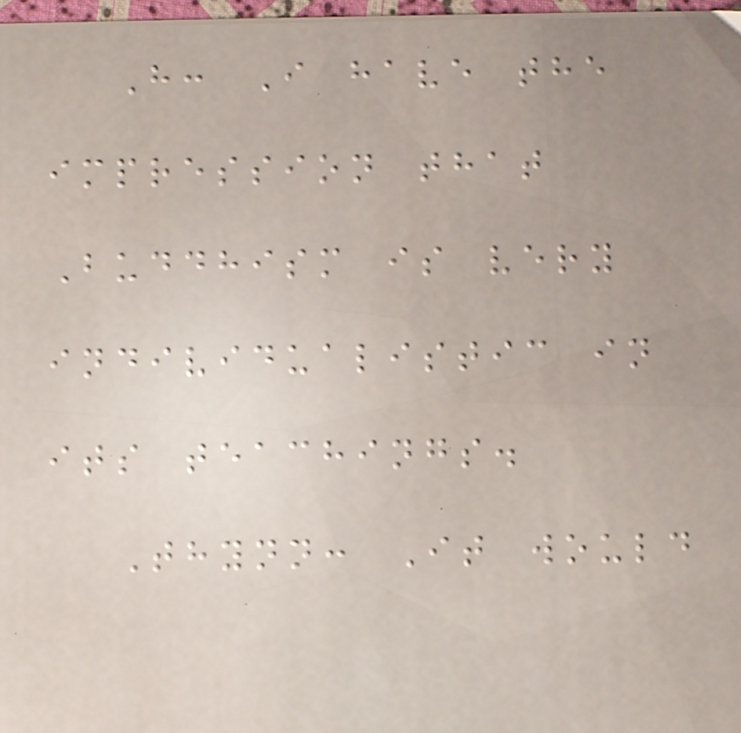H: I have the
impression that
Buddhism is very
individualistic in
its teachings.
Thynn: It would
